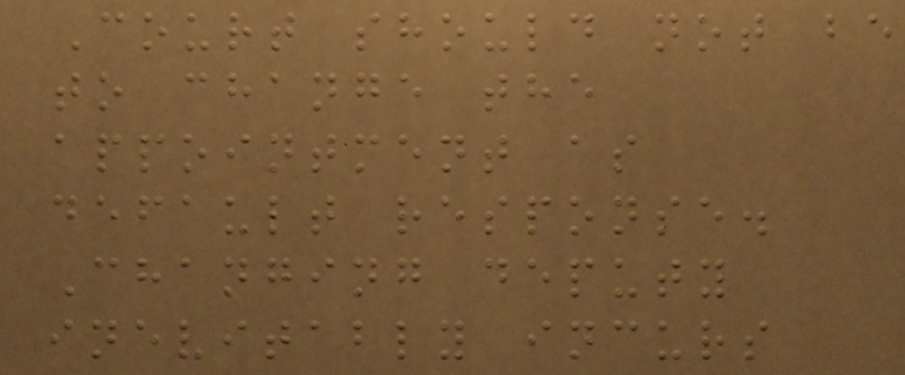Court should not be
to change the
appointment as
default response.
Changing deputy
inevitably incurs
